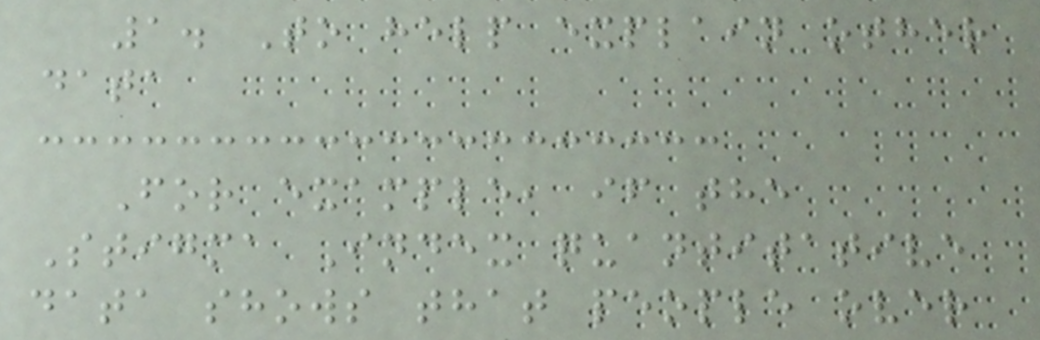1. To help explain other
data
For example, if the
Stigma Index quantitative
data shows that people over
